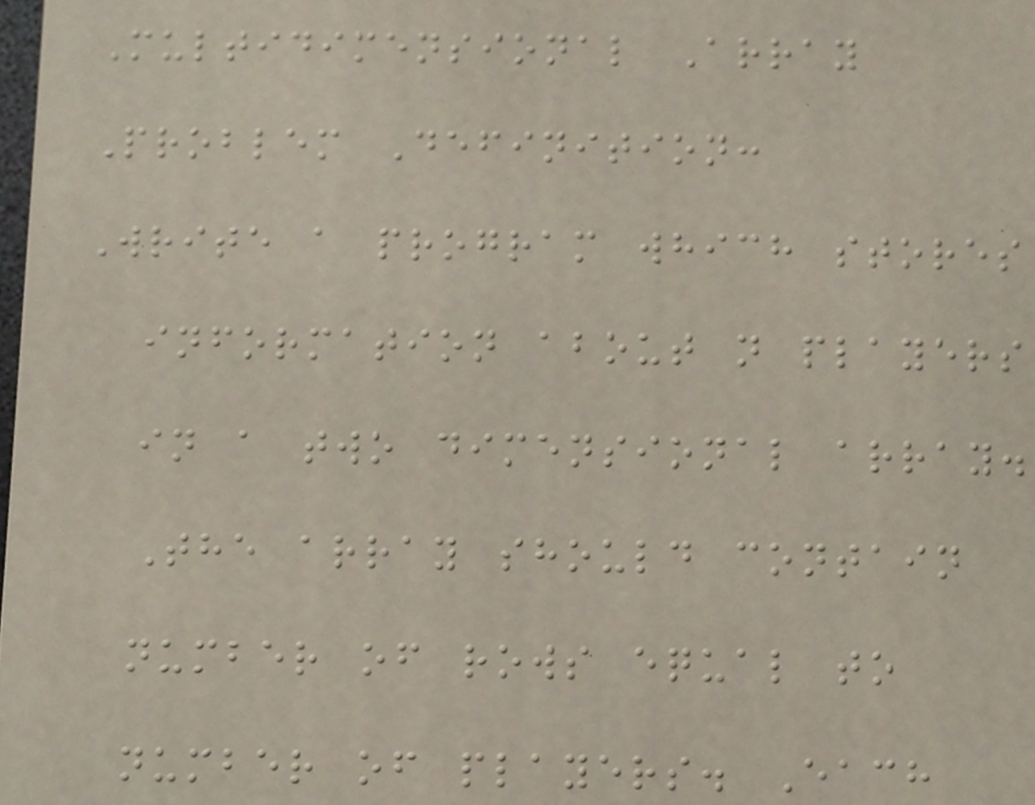Multidimensional Array
Problem Definition:
Write a program which stores
information about n players
in a two dimensional array.
The array should contain
number of rows equal to
number of players. Each
